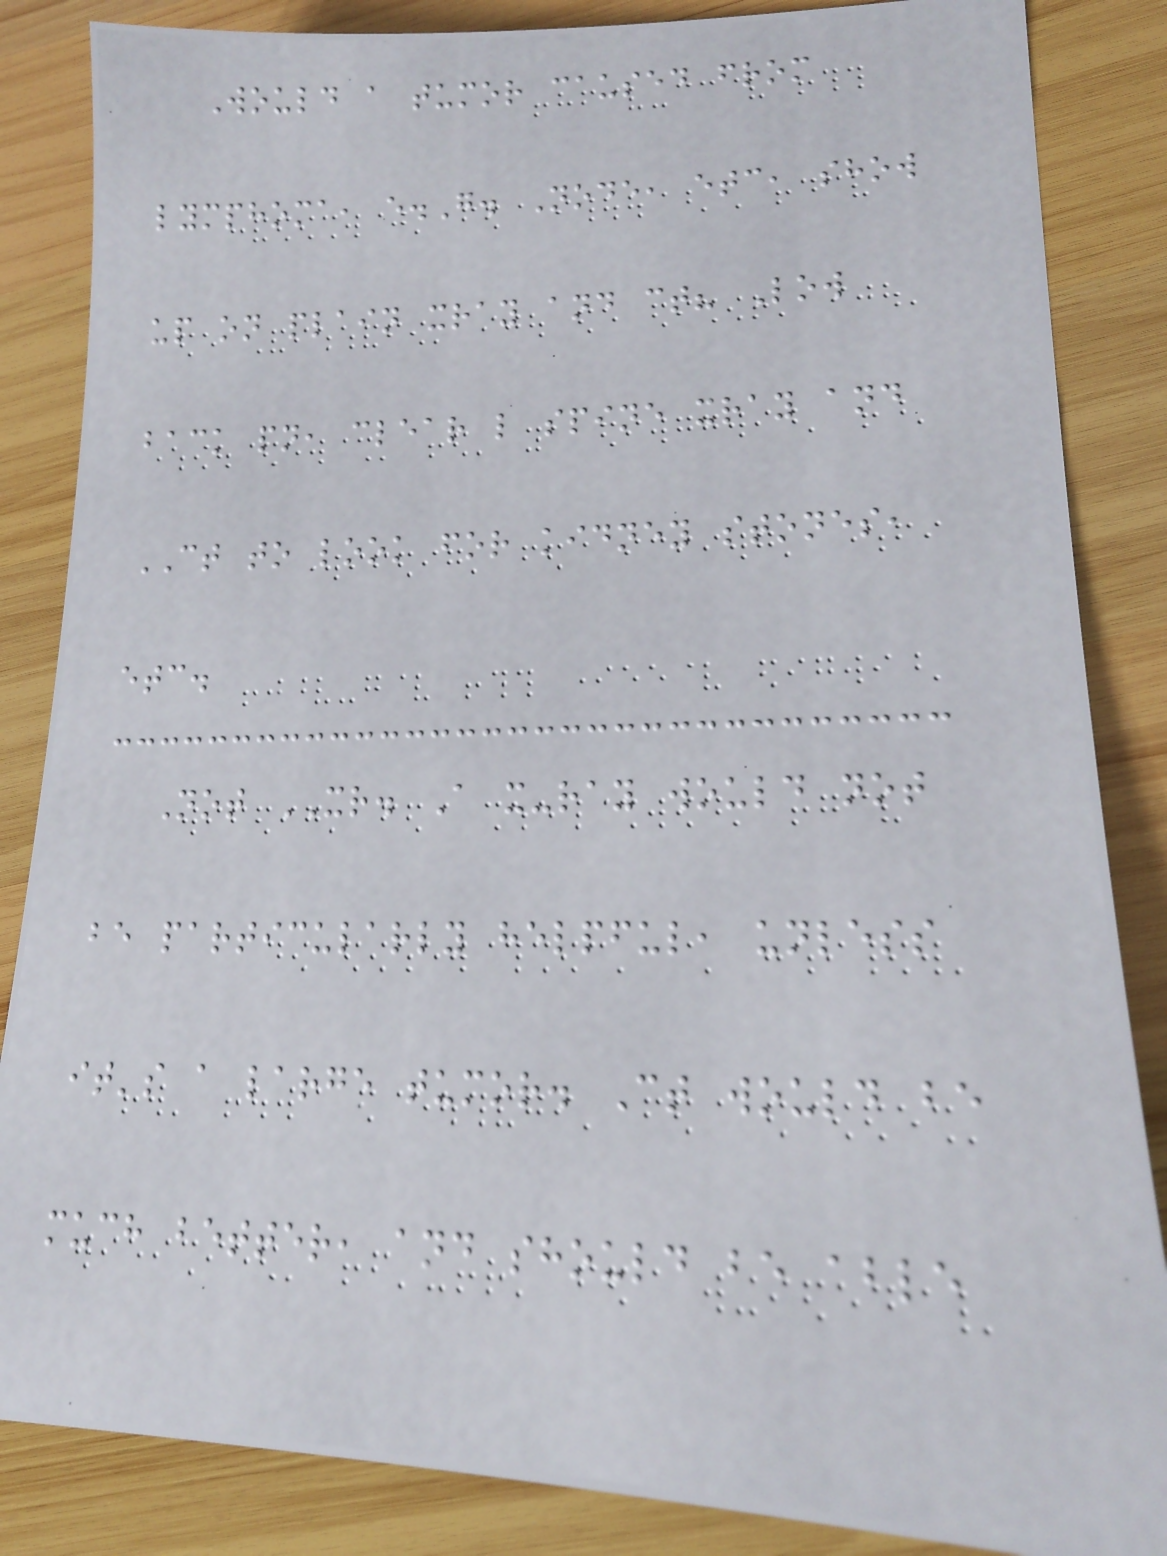Would a tumor caused from
lymphoma, e.G. Node, etc, show
up on plain xray and ct? Low
back pn, clear l spine xray and
CT to look for kidney stones,
etc.
Not XR. A x-ray would not
be particularly helpful, unless
it's a large tumor. Ct would be
much better, and should be able
